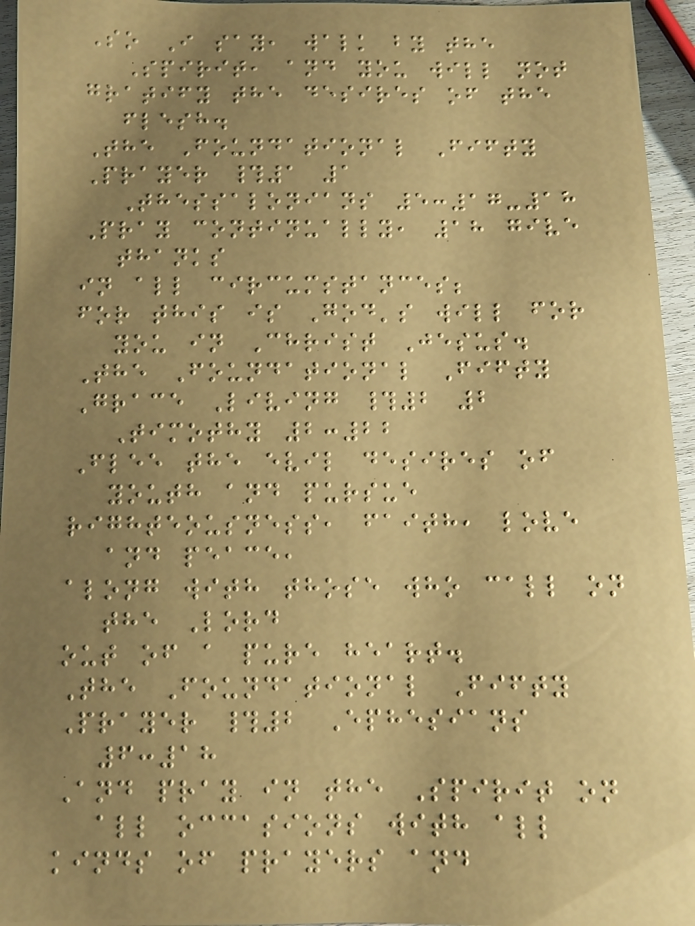So I say, walk by the
Spirit, and you will not
gratify the desires of the
flesh.
The Foundational Fifty
Prayer #1 1
Thessalonians 5:17-18
Pray continually, 18 give
thanks
in all circumstances;
for this is God's will for
you in Christ Jesus.
The Foundational Fifty
Grace Living #2 2
Timothy 2:22
Flee the evil desires of
youth and pursue
righteousness, faith, love
and peace,
along with those who call on
the Lord
out of a pure heart.
The Foundational Fifty
Prayer #2 Ephesians
6:18
And pray in the Spirit on
all occasions with all
kinds of prayers and
